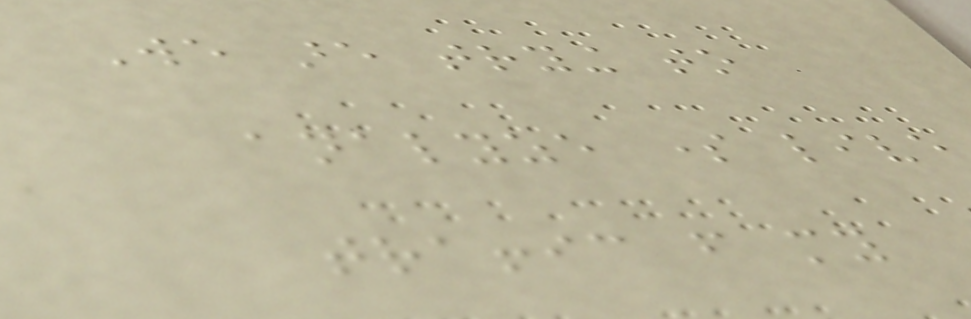We are trying to
analyze some live
traffic from my
